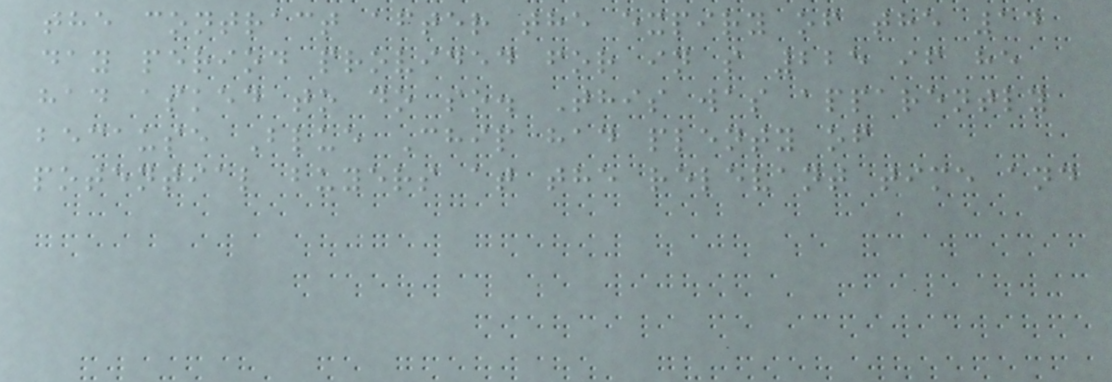the contract after the expiry of the 14
day period provided for in s 225 if he
had asked to do so. This was apparently
because Blue Chip had plenty of
potential buyers at the relevant time and
